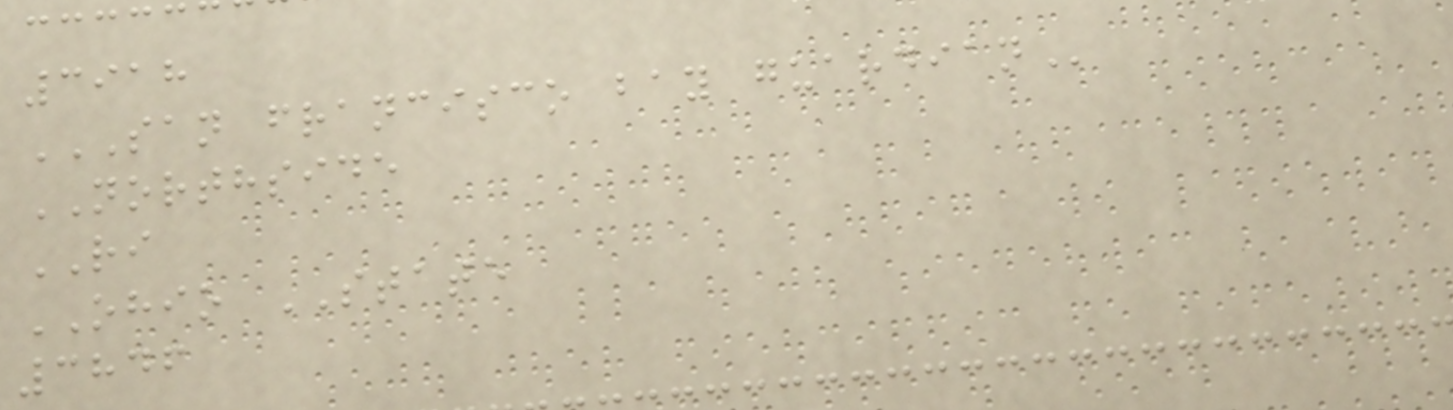3918
SAN FRANCISCO BAY GUARDIAN
NORTHSIDE
RI
OHIO STATE
3846
